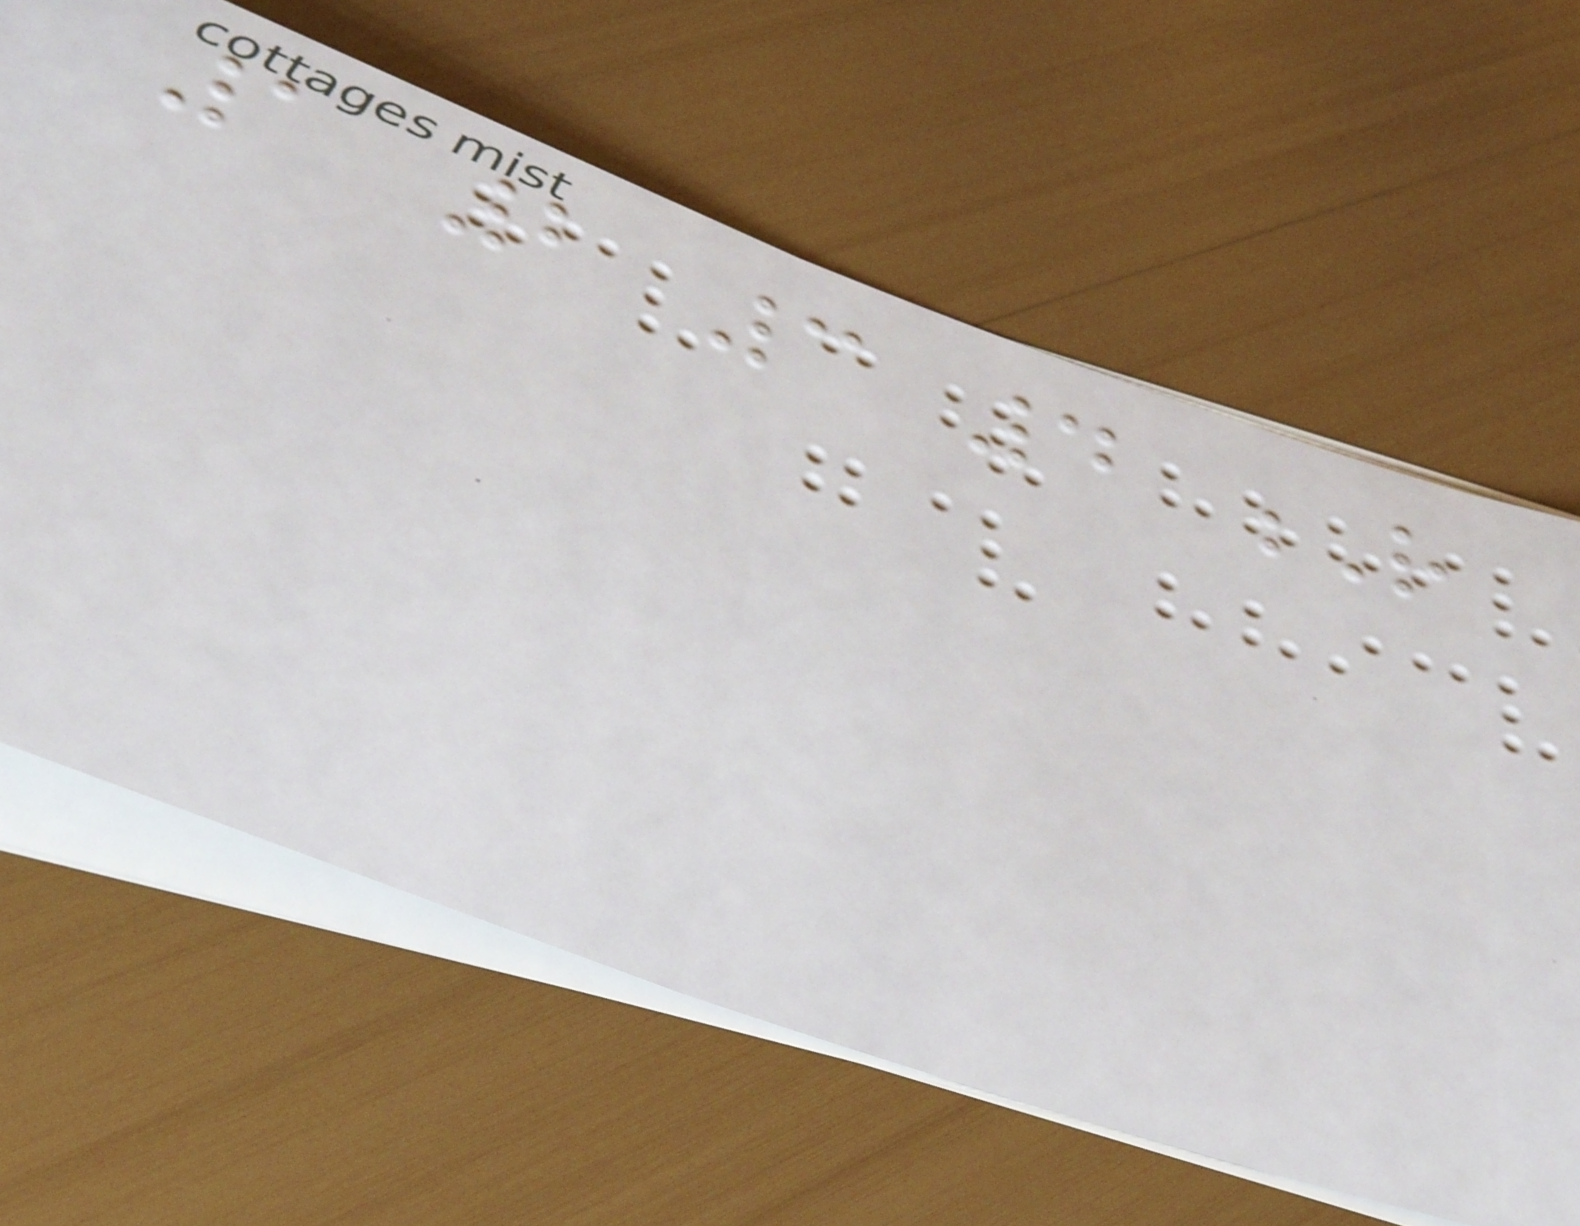1 2 3 4 R
